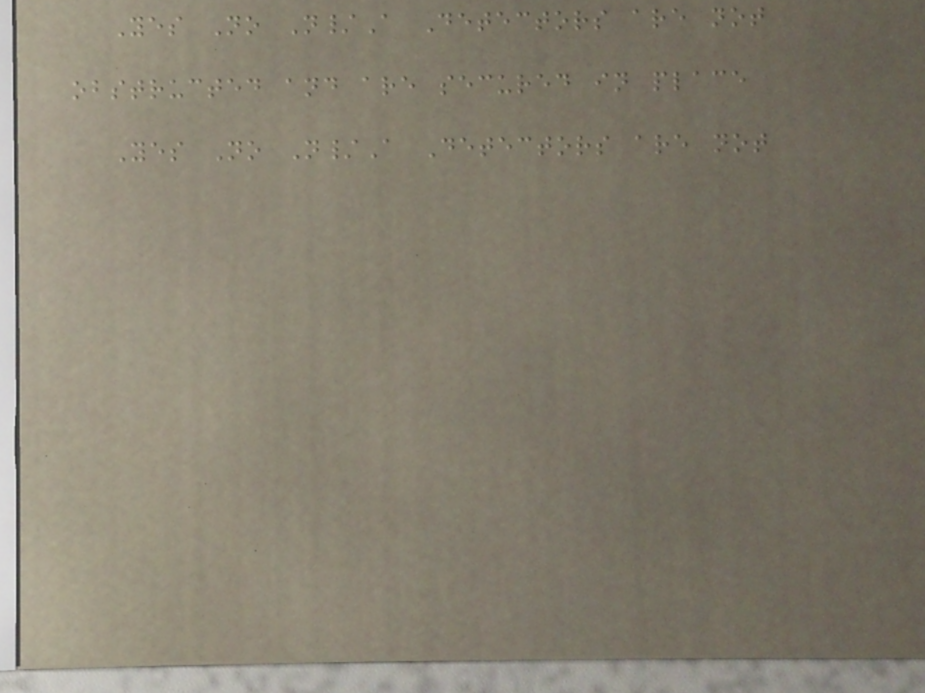Yes No N/A Detectors are not
obstructed and are secured in place
Yes No N/A Detectors are not
